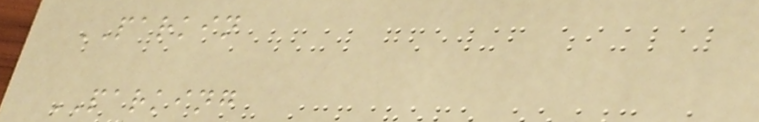PARKIN
PARKING
